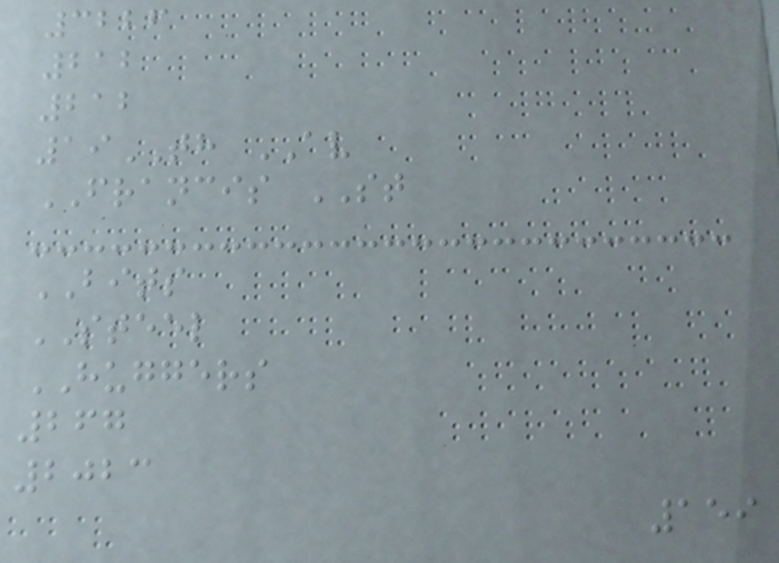3226
212
212
19TH AV
FRANCIS ST
BITS
STEEL
HUGGERS
267
2023
159
